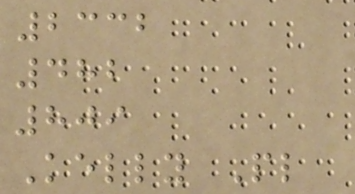2332
482
809
Kelly Pl
